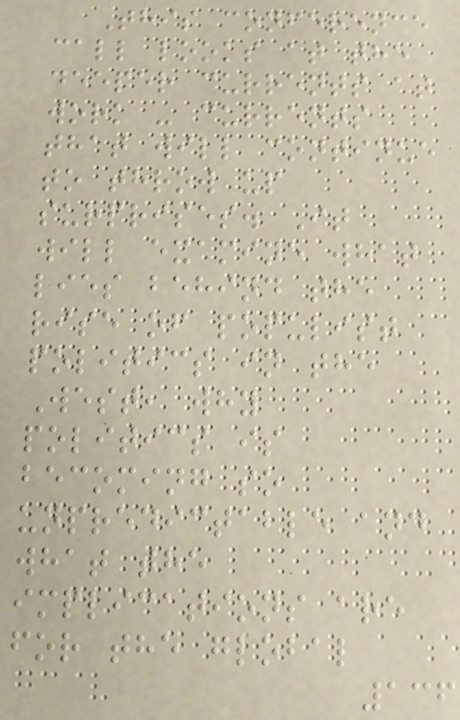This conference
call looks at the
deeper currents at
work - currents
that will continue
to throw up
surprises. It
will examine what
lies behind the
rise of populist
politics in the
West, why
politics is
becoming so
unpredictable and
what the
implications are
for the global
136
